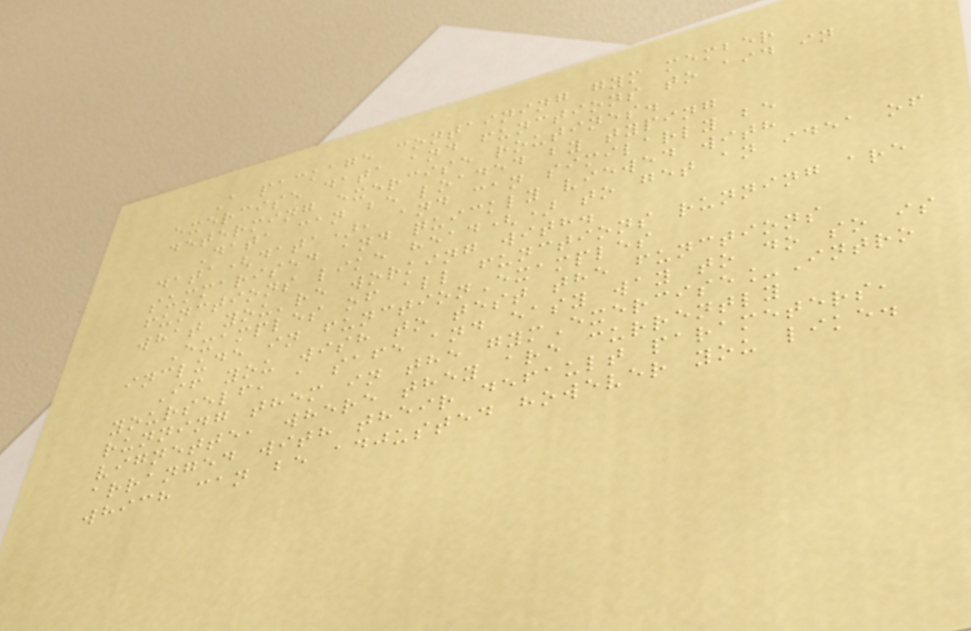A package containing gym member
exercise data and functions to aid in
determing exercise routines.
Data can be loaded by typing
data(data), and can similarly be
summarised and quickly viewed with
functions like head() to get an idea of
what you're working with.
Examples of all functions running are
include in functionExamples
If you wish to test the functions
yourself, a safe and easy way to do so is
running them in the gymExercise_Intro
vignette, where they are currently
arranged with their default parameters,
which can be adjusted however you like.
